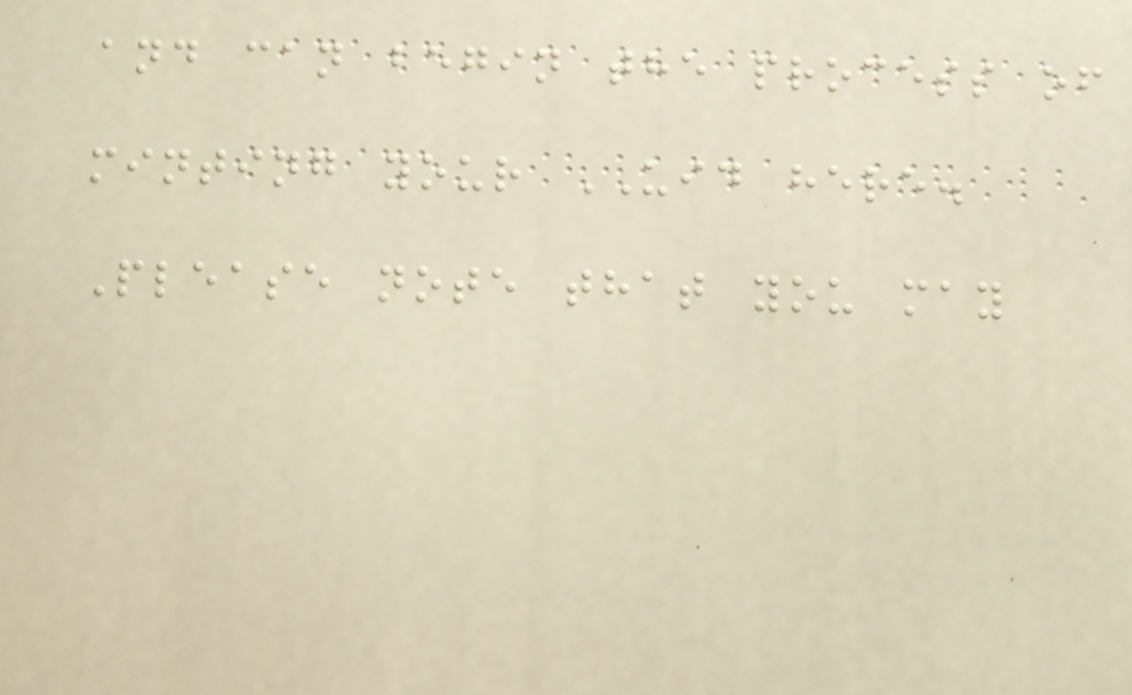and can begin the process of
minting your UID here.
Please note that you may
